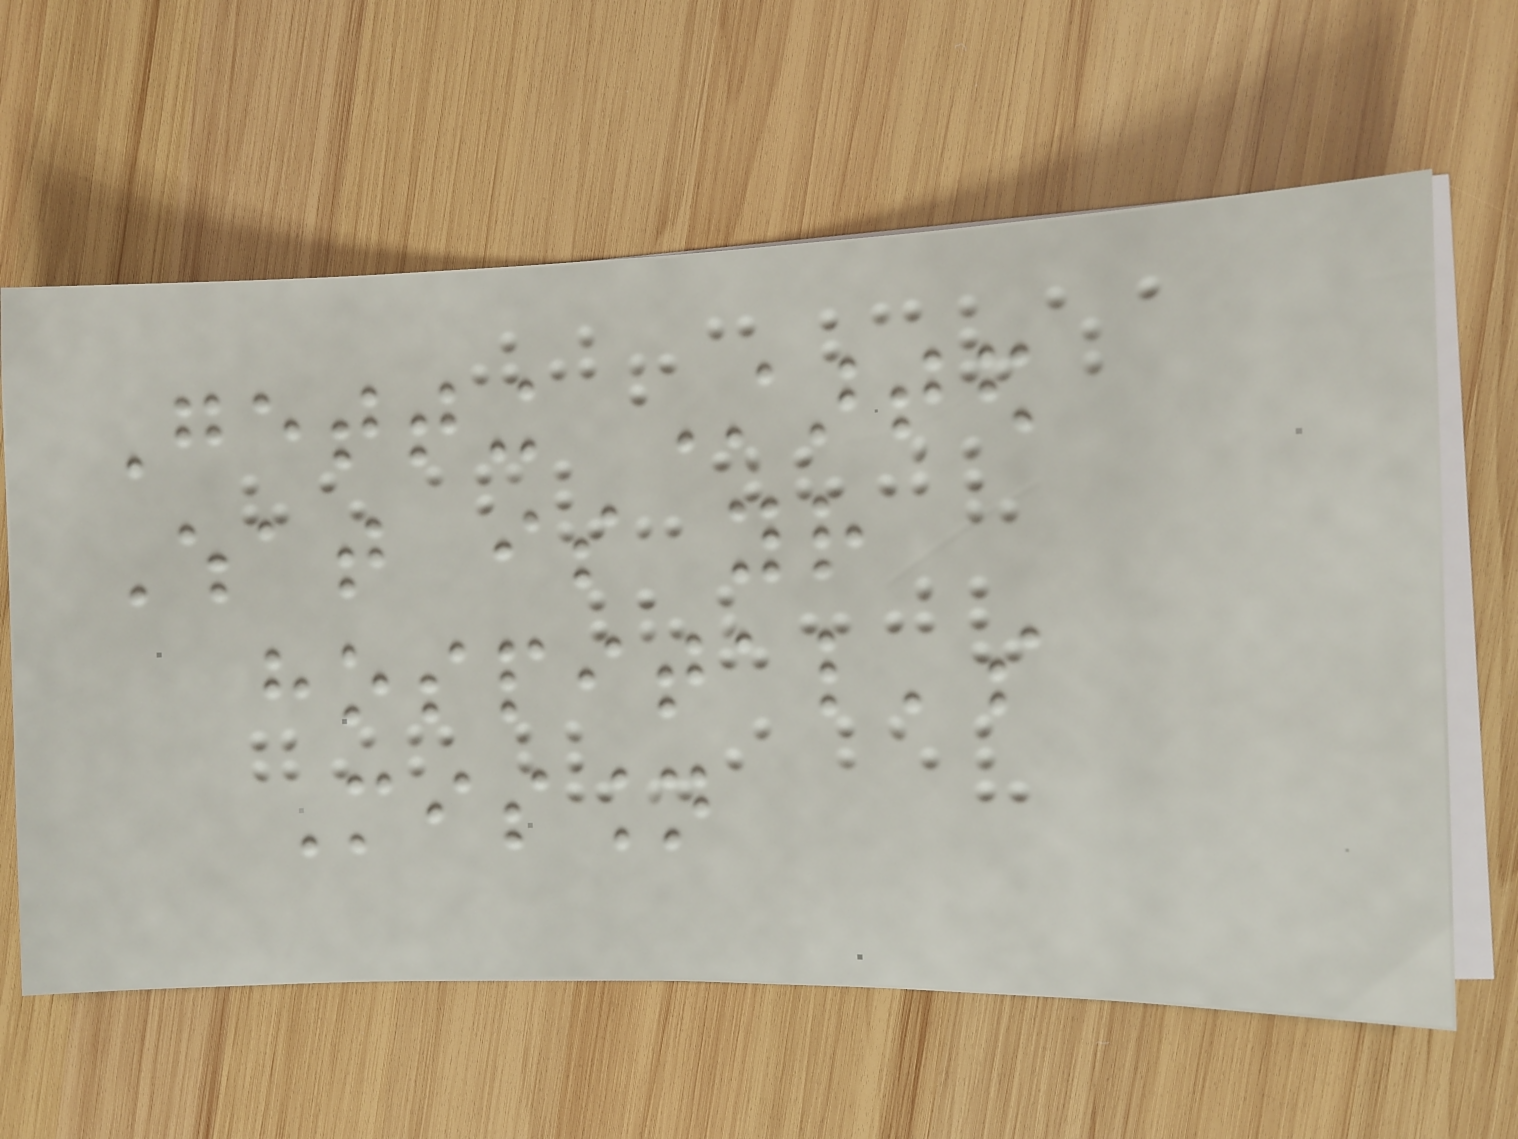Getting Started
What is your
hospital's
Mission
